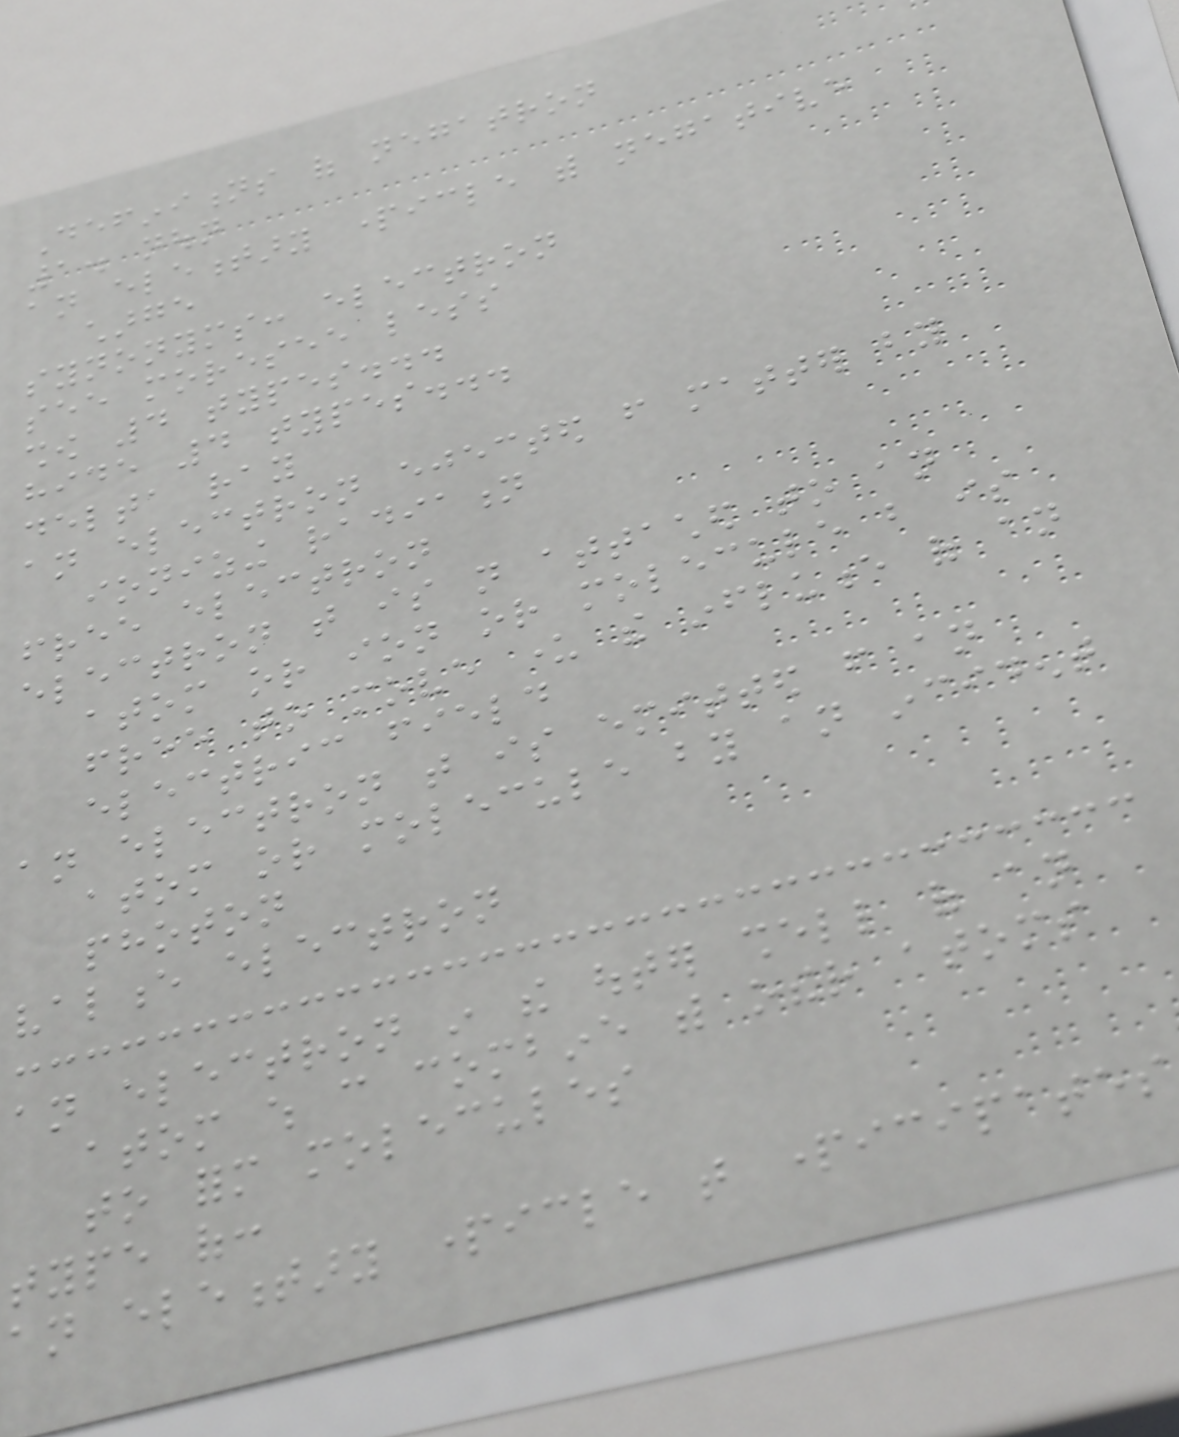Definitions of negatron
1. noun
an elementary particle with negative
charge
synonyms: electron
see moresee less
show 4 types...
hide 4 types...
delta ray
an electron ejected from matter by
ionizing radiation
free electron
electron that is not attached to an
atom or ion or molecule but is
free to move under the influence of an
electric field
an electron that is emitted from an
atom or molecule by an incident
photon
valence electron
an electron in the outer shell of an
atom which can combine with other atoms
to form molecules
type of:
an elementary particle that participates
